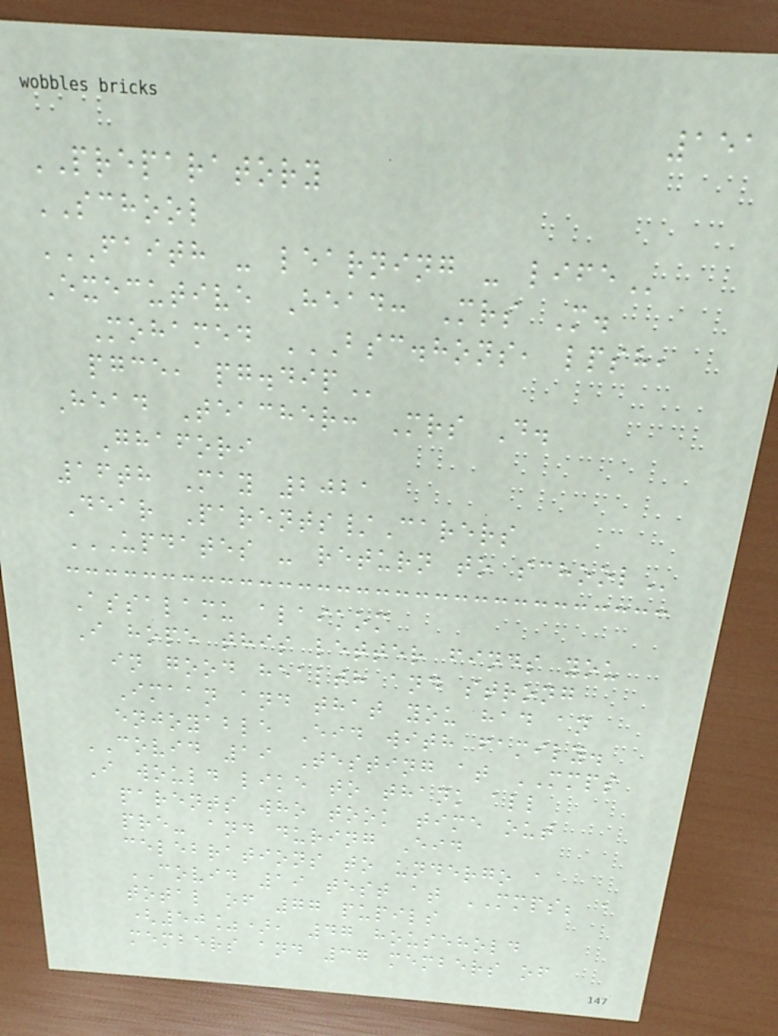151
PREPARATORY
SCHOOL
FAITH - LEARNING - LIFE
Executive Head: Mrs M.
Mohamed BSC.HONS, LPSH,
PGCE, PG.DIP
Head Teacher: Mrs D.
Ghafori
16th May 2021
Dear Parents/Carers
UPDATES - RETURN TO SCHOOL
Assalamu alaikom
I hope this letter finds you
in good health and strong
Imaan and that you had an
enjoyable Eid with family.
COVID 19 Testing at MMPS
I would like to thank all
parents who took time out
pre- and during Eid
celebrations to undergo a
COVID 19 test at MMPS; a
total of 77 pupils
(50%), 47 household
members and 37 members of
